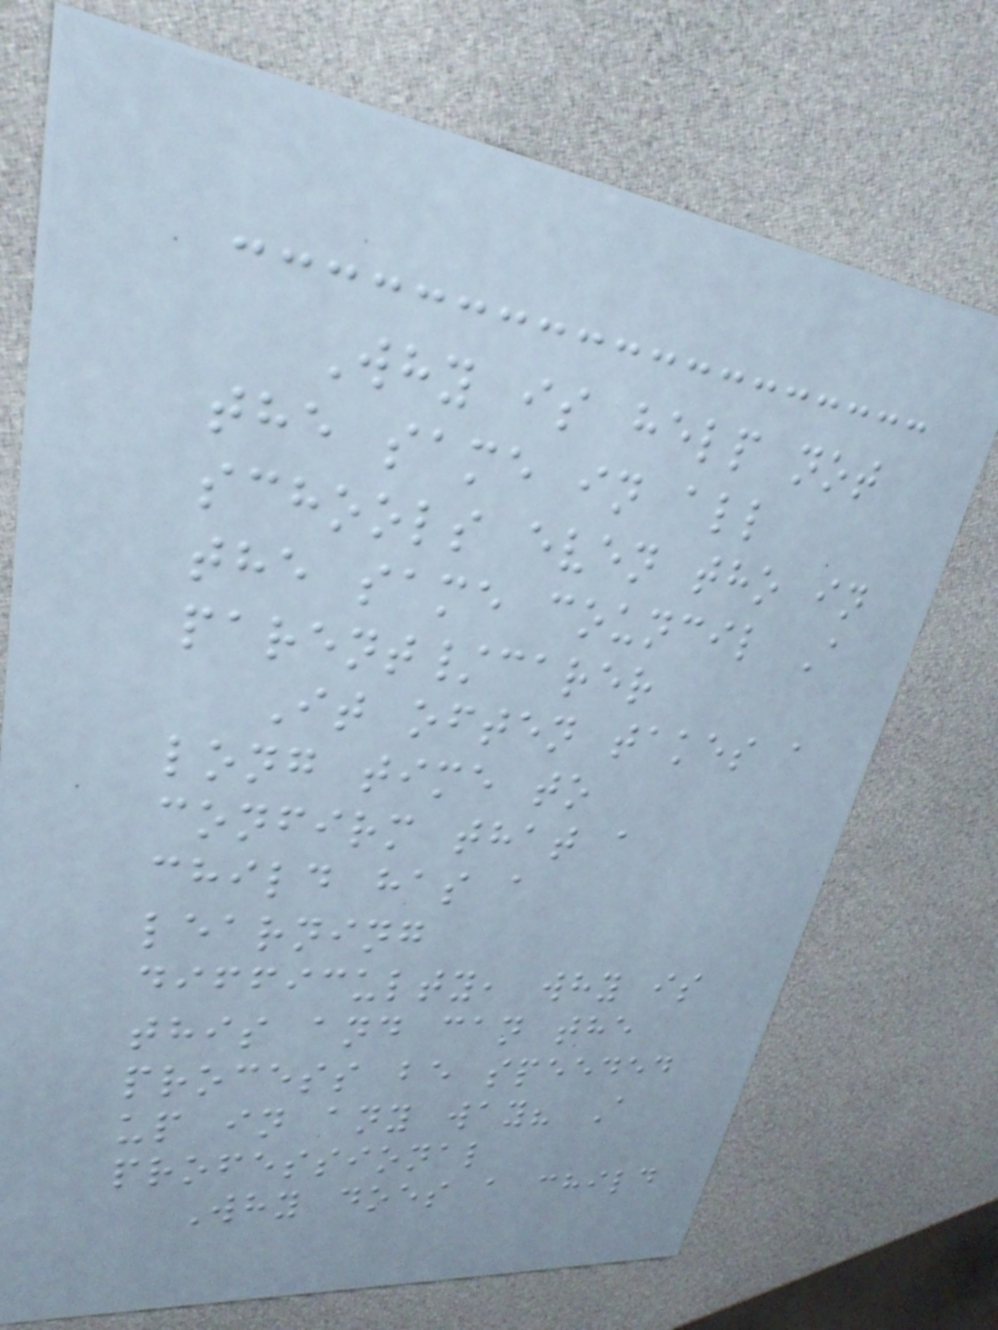Why is help not
the same in all
schools even tho in
the same council A
parent/carer
It often takes a
long time to
confirm that a
child has a
learning
difficulty, why is
this and can the
process be speeded
up in any way? A
professional
Why does a child
